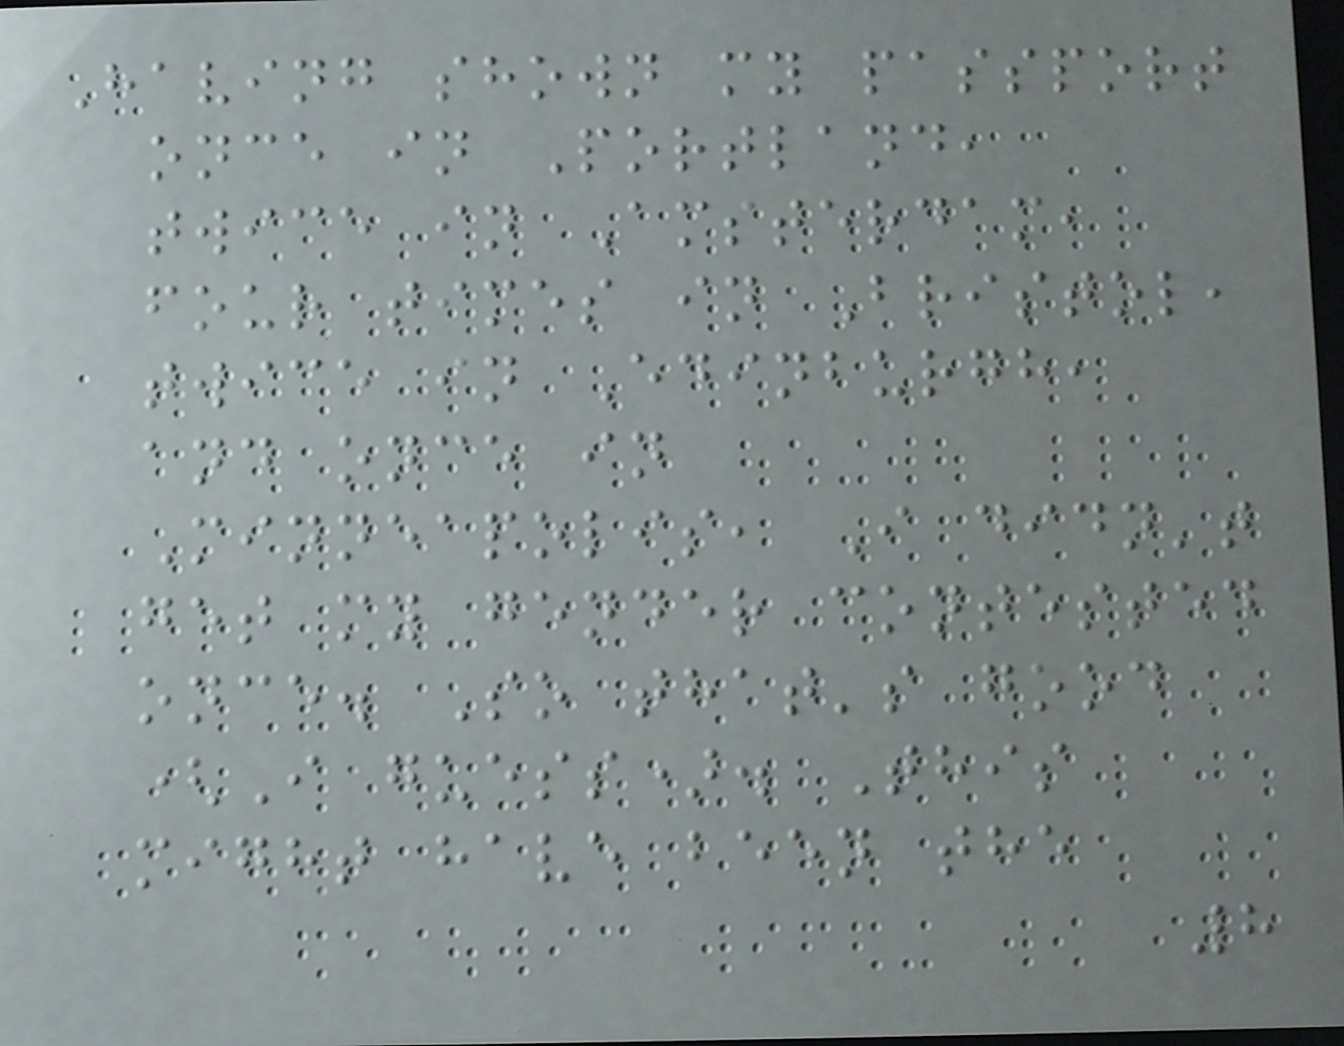Having shown my passport
once in Portland,
twice in Amsterdam,
four times in Bristol,
twice in Edinburgh,
and once in
Minneapolis, I didn't
get my gender contested
once. So that's good
(I guess). This
might have been the
8
